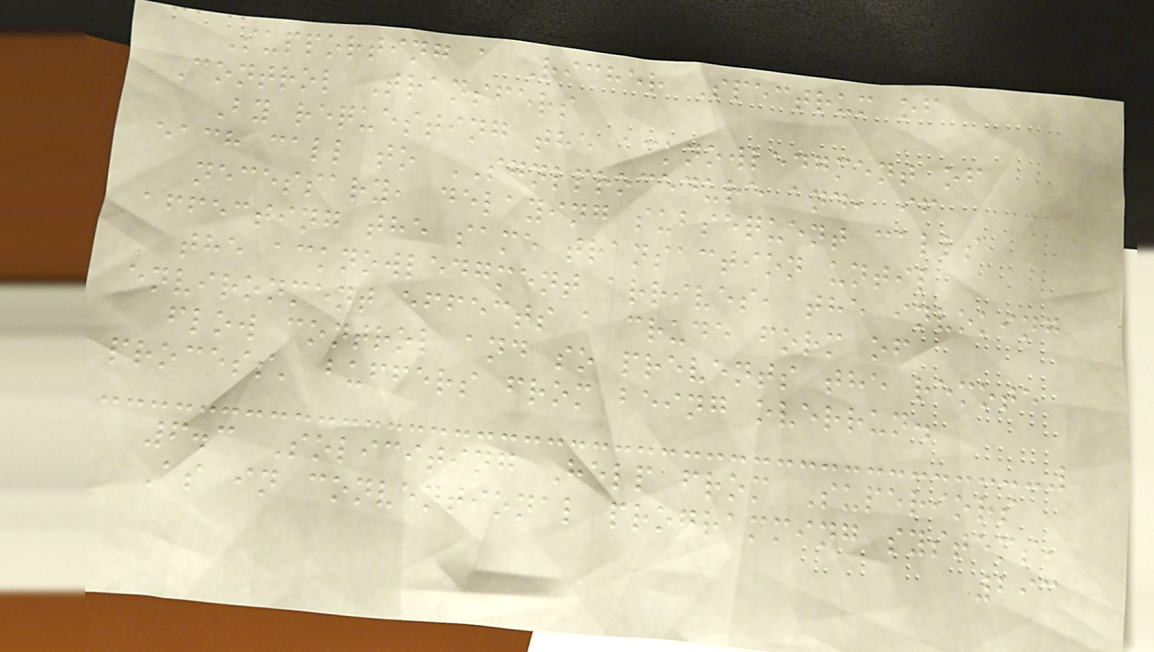Supporting a Richer Spectrum of
Control Transfers
By requesting the acknowledgment of
each call to SGNLPROCEDURE and, if
necessary, delaying subsequent calls
affecting the same transaction until
the acknowledgment arrives, the invoking
environment effects a crude form of
flow control and so prevents the remote
process' buffers from being overrun.
6.3 Soliciting Help from Superiors
As in conventional programming systems,
293
